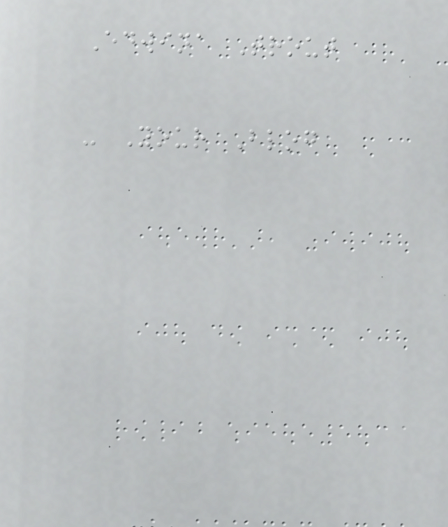Edwina Trout
- Your Blog
